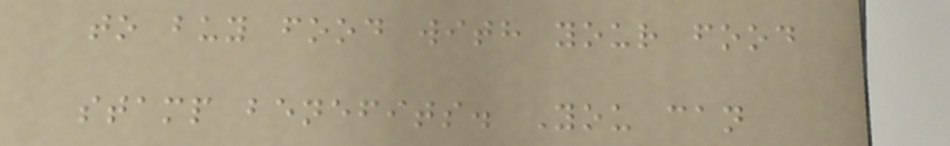to buy food with your food
stamp benefits. You can
